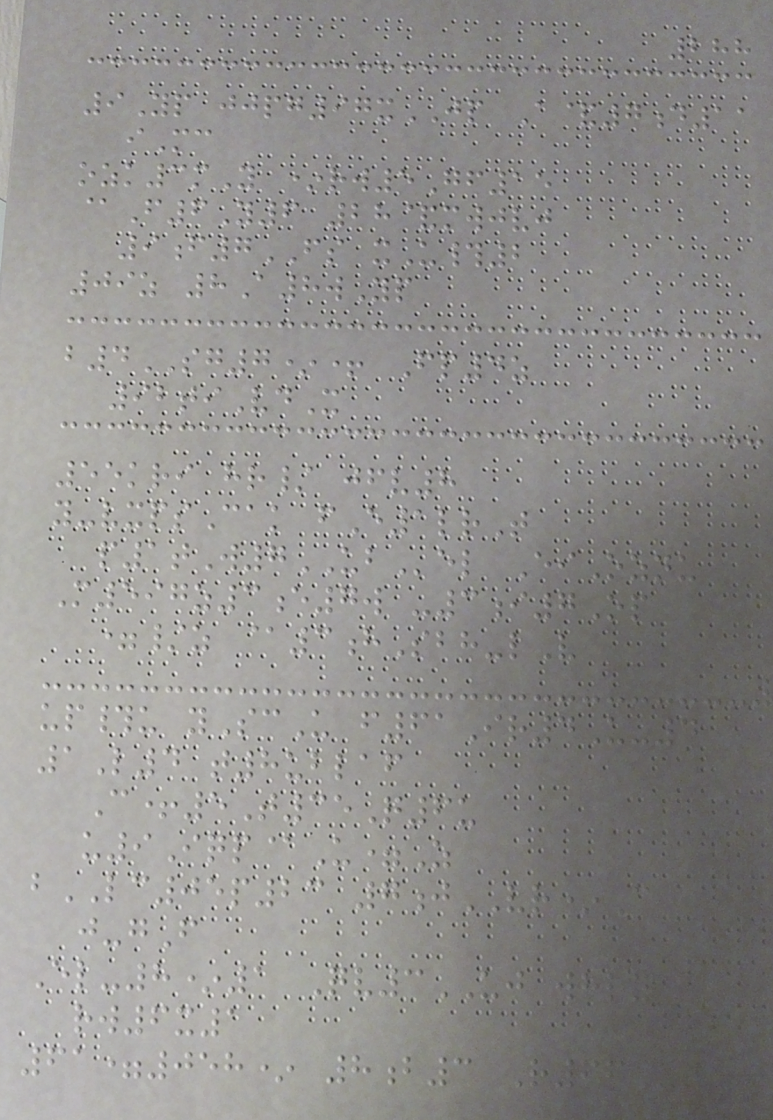288
9Yp jjpg97xJP A&7d11
iMc
ozk3mY *rw5Gf15
@F6Y6 28&mwjvj
9f7FS xU#2
09z 8A8wYp
b4SG7*+ Fp4z
92tiVdX
55kri hr/ jfv8
y-vxpsCak fE1lrT
p1tW7UBel EiOznu
M597z3e7w -3i7Op
=/z @3hSbh-lV
up#u yScU f61Ir4U-4
1L4 t8ublaf
C+5T35Q6u
u9Iqp@U=Z
bLC05p23 7jVR*C
j-gF
El-8*1 Qv3UJ whly
rw6x1
61=058* 8b3 R66Ut
